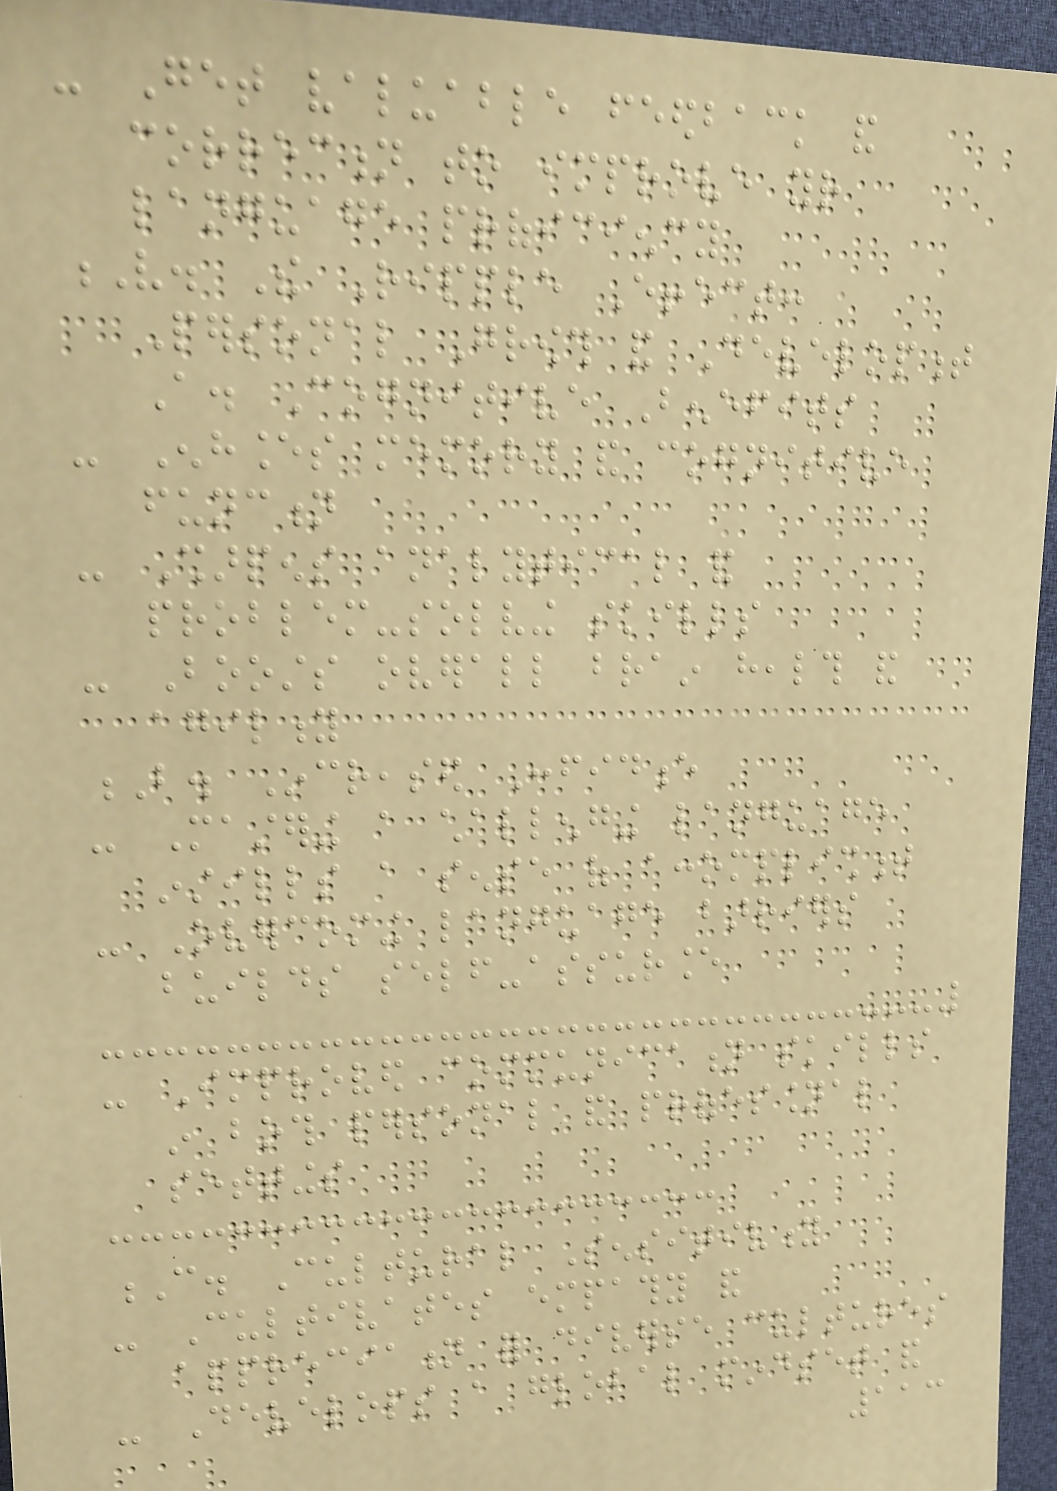- Get valuable feedback and
correction to improve your
language proficiency
V. The Ripple Effect:
Personal Growth and Development
A. Cognitive Benefits
- Enhances memory and cognitive
function
- Sharpens analytical and
problem-solving skills
- Boosts overall brain health and
agility
B. Increased Confidence
- Mastering a challenging language
instills a sense of accomplishment
- Overcoming language barriers
builds self-assurance
- Improved communication skills
in both personal and professional
settings
C. Cultural Sensitivity
- Cultivates empathy and
appreciation for diverse cultures
- Develops a global mindset and
113
